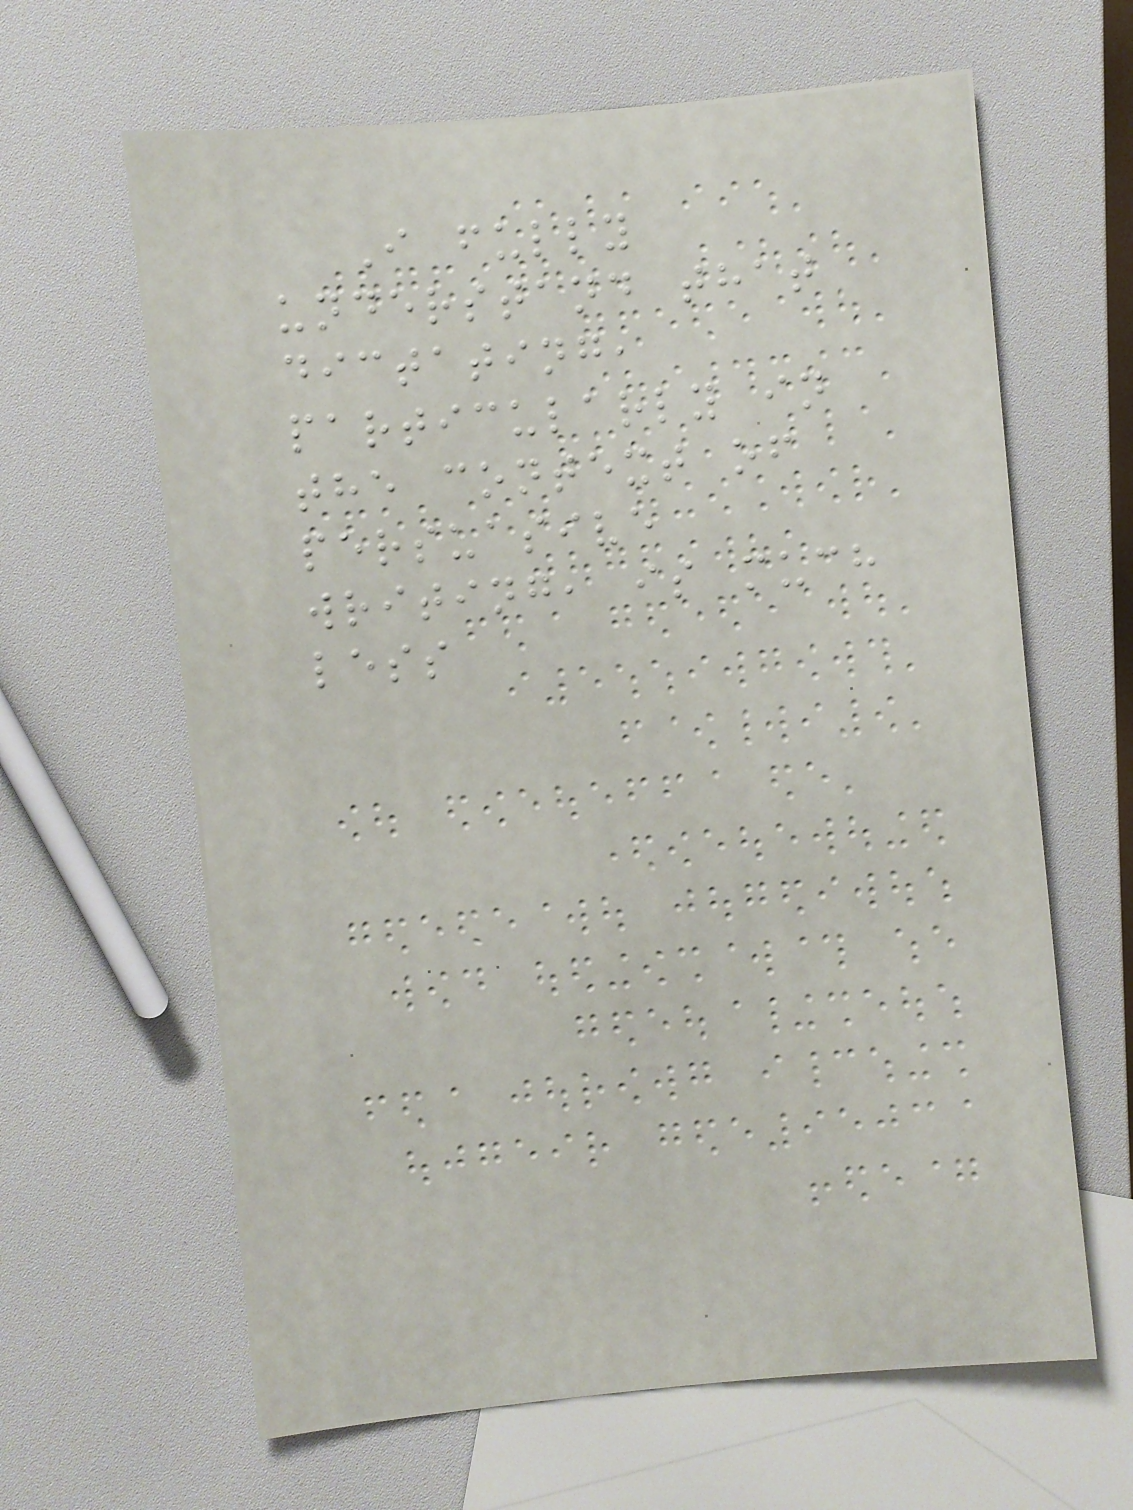I fully
understand that
dictating,
particularly in
the context of
persuasive
writing, is much
less
